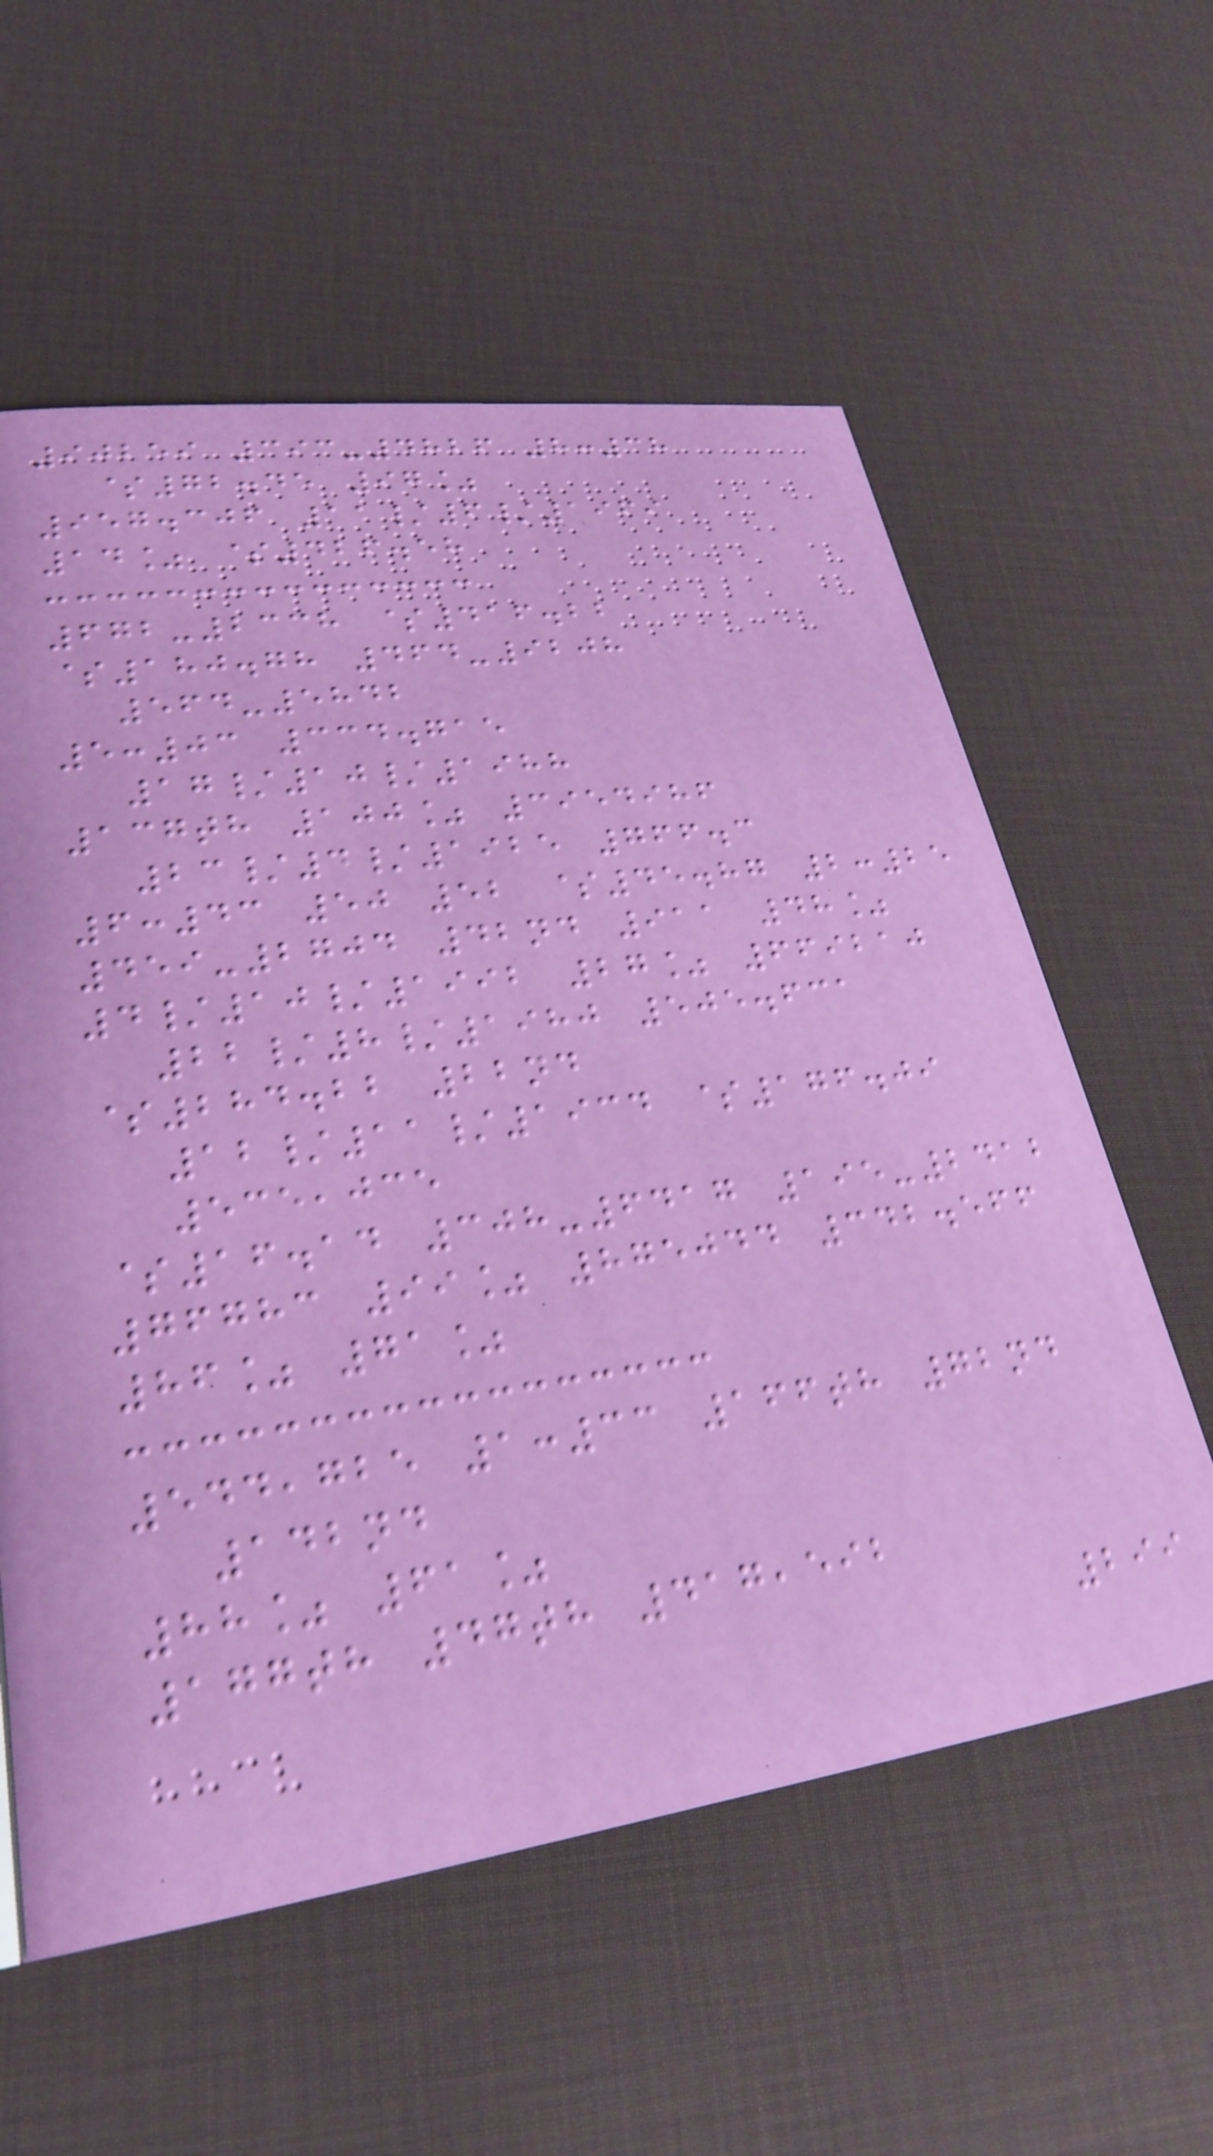90259 393-4826 8:38
$72.45 97%
957.306 11/6/1969
14% $426.58
672-2338 $416.22
$180.78 464-9208
564-5842
5:03 334.715
17/10/1988
137th 100% 3954986
23/4/1925 766.3
6:43 50 52 $45.87 2:25
459-2704 42nd 911 48%
4/10/1992 27% 669210
22/8/1980 505.631
$284.22 22nd
12/11/1934 $176.09
535,035
$16.14 308-6417 195-2412
76783 99% 875044 342.566
86% 71%
544,725 1:33 166th 72nd
142nd
88% 61%
177th 47th 417,592
299
